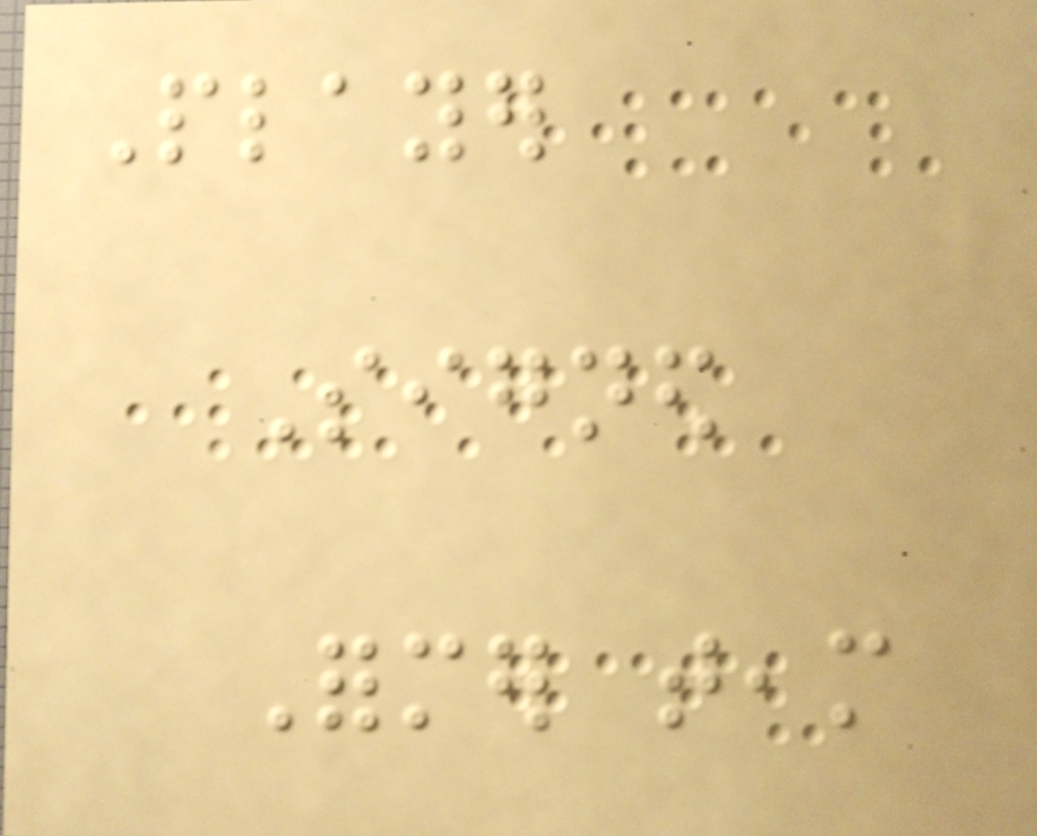Player
Signed
Former team
